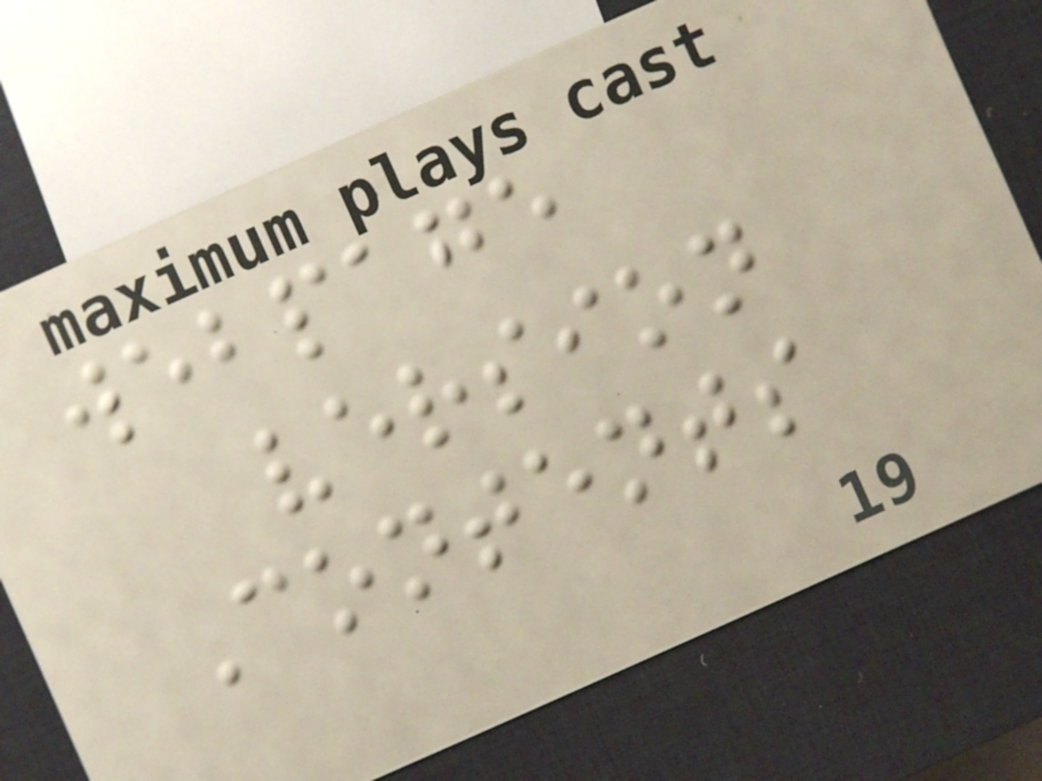webpage
version
Contents
